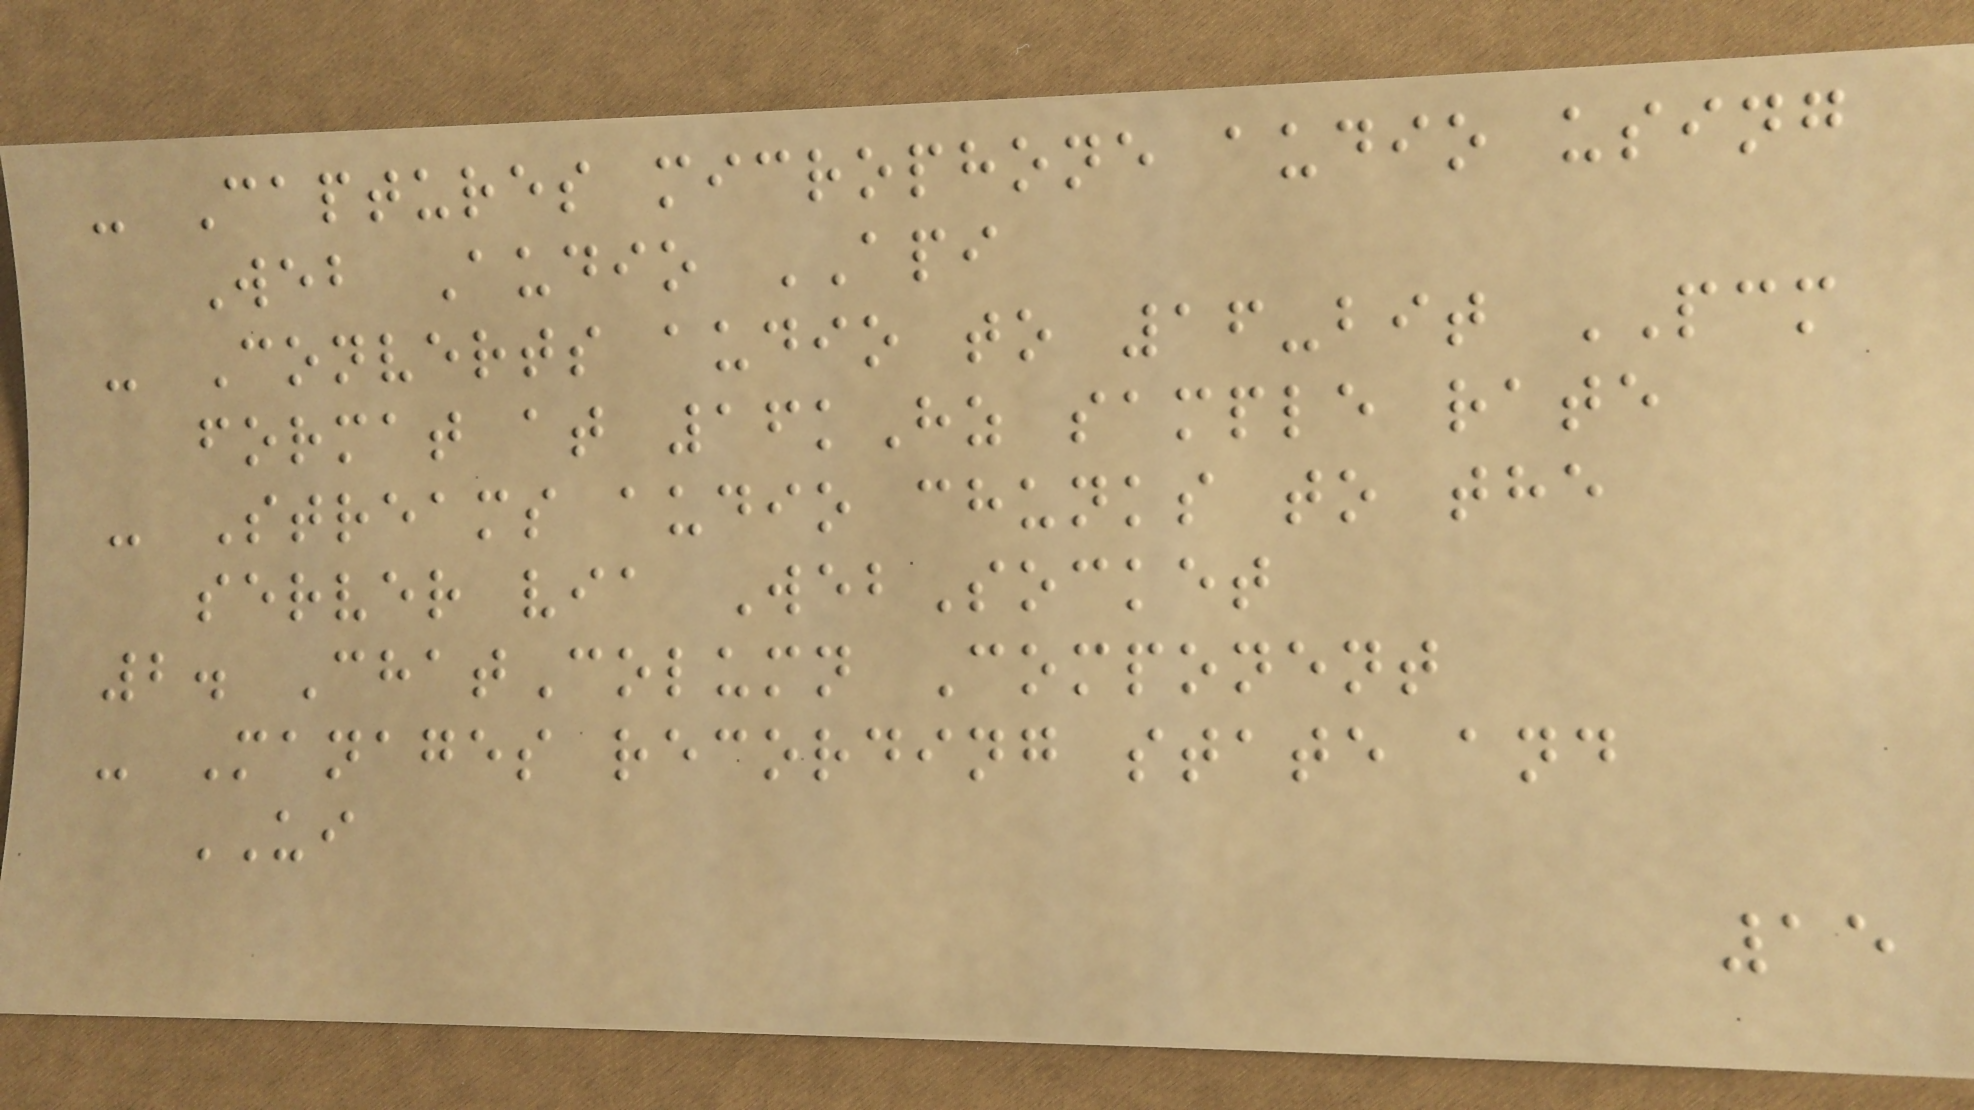- Captures microphone audio using
Web Audio API
- Converts audio to 16-bit PCM
format at 16kHz sample rate
- Streams audio chunks to the
server via WebSocket
2. ChatColumn Component
- Manages recording state and
UI
15
